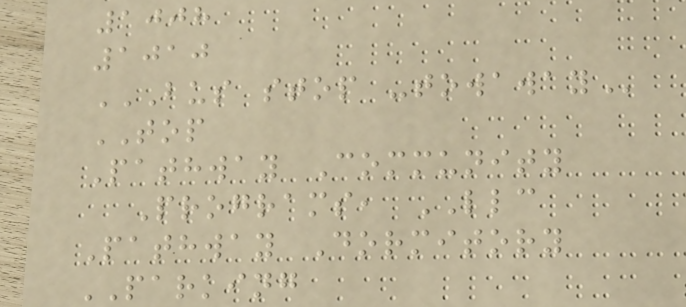1008
1010
BUS STOP -TOWAWAY
TOP
Pathway Community
Programs, LLC
Pathway Dormitory
PARKING
